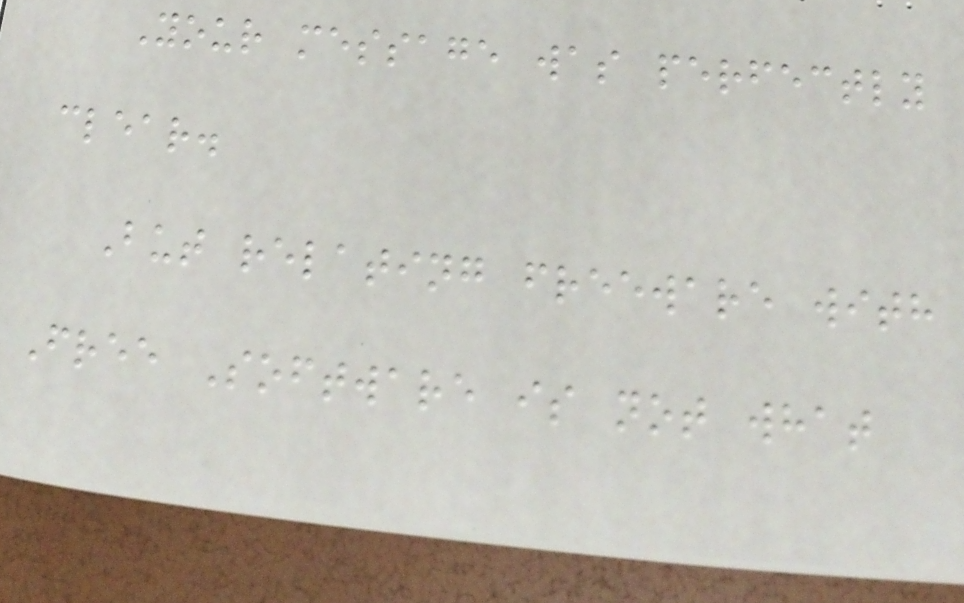Your message was perfectly
clear.
But relating freeware with
Free Software is not what
